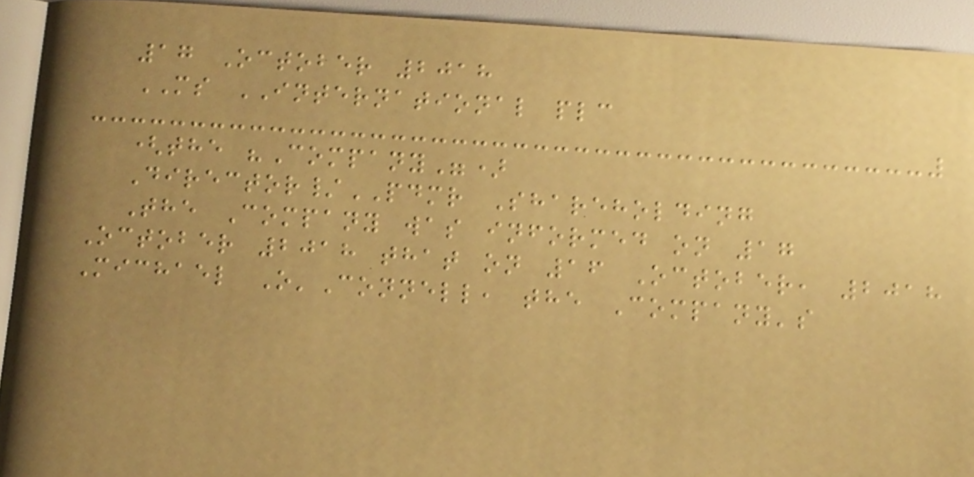17 October 2018
MS INTERNATIONAL plc
(the "Company")
Director/PDMR Shareholding
The Company was informed on 17
October 2018 that on 16 October, 2018
Michael O'Connell, the Company's
